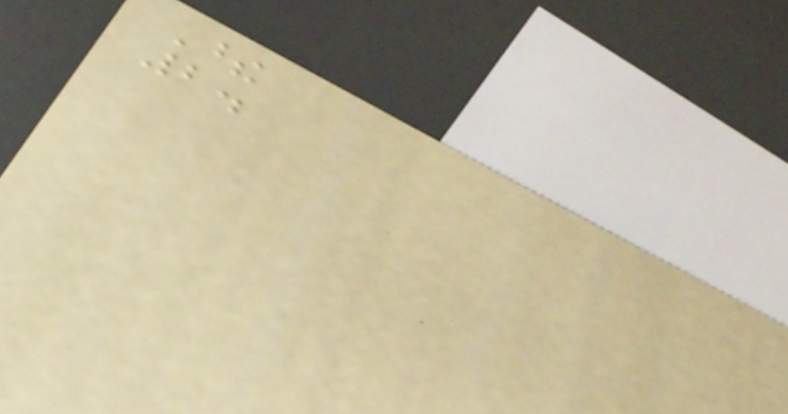These
2.
